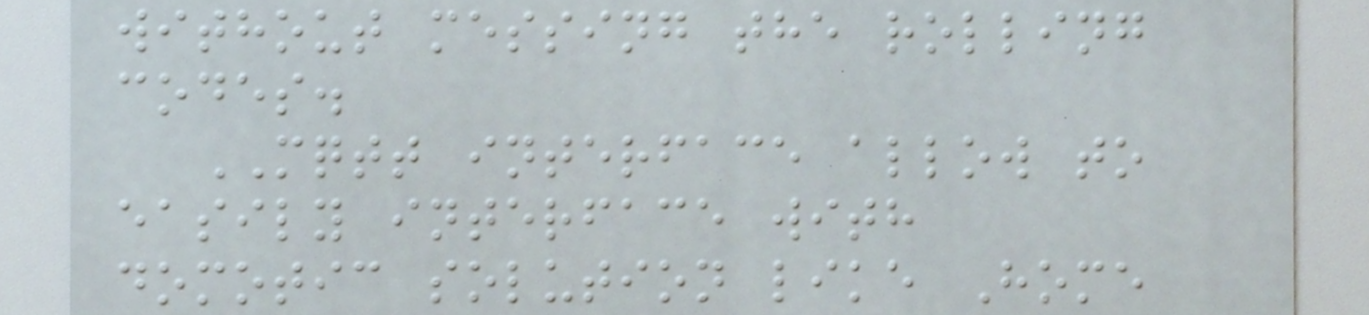without messing the rolling
codes.
MQTT interface allow to
easily interface with
domotic solution like Home
